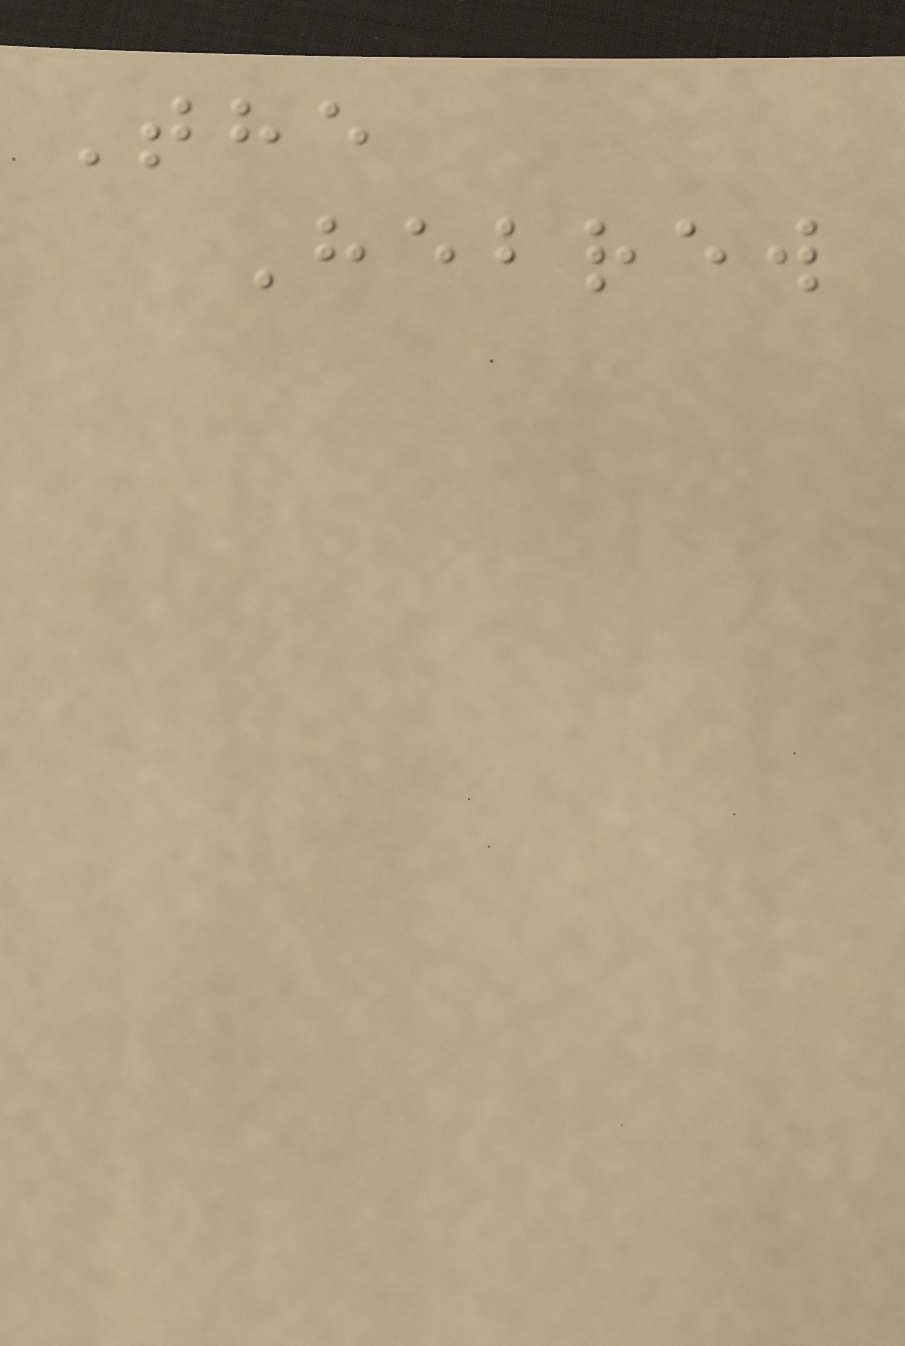The
Hebrew
